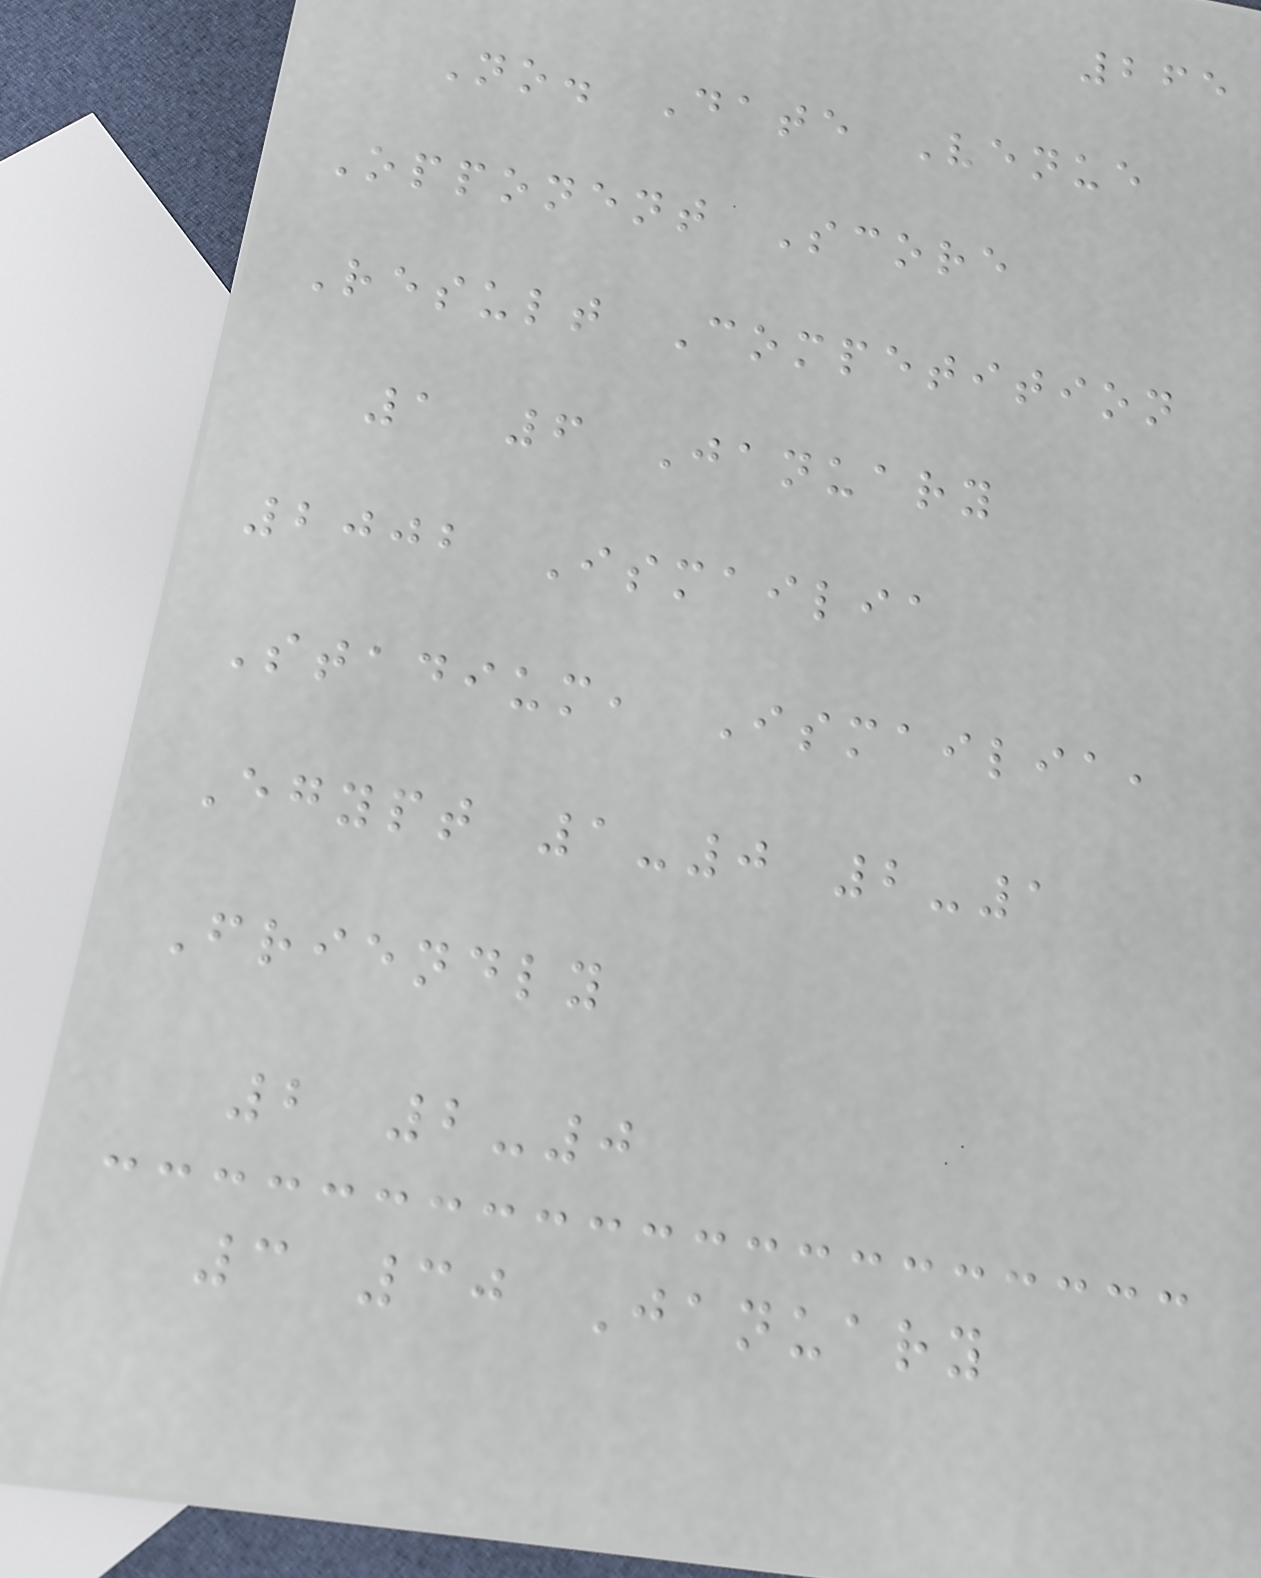265
No. Date Venue
Opponent Score
Result Competition
1 6 January
2002 Ismailia
Stadium, Ismailia,
Egypt 1-0 2-1
Friendly
2 2-0
3 30 January
